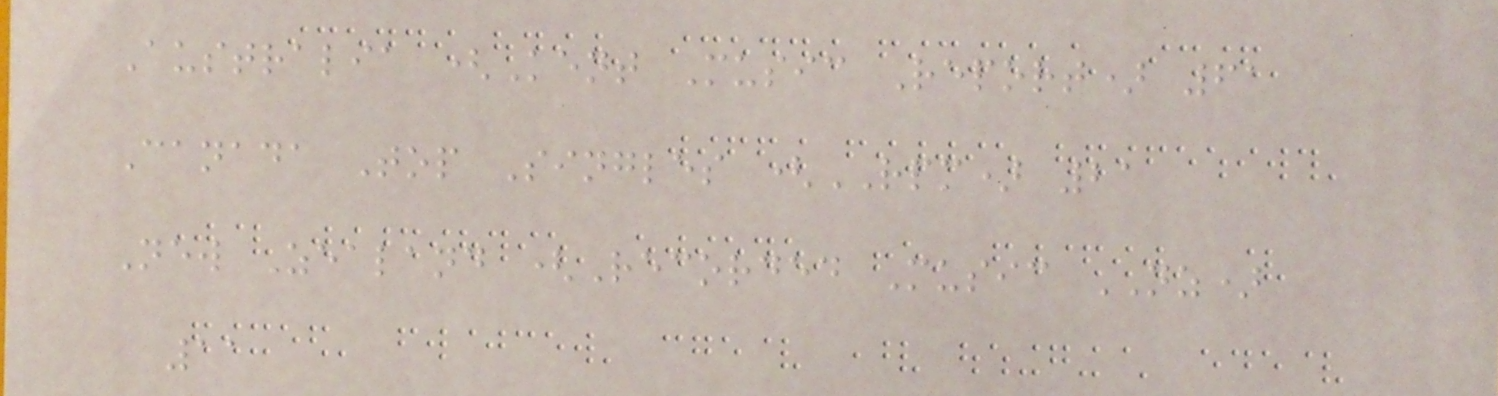Australia (Kent Music Report) 61
Canada Top Singles (RPM) 21
New Zealand (Recorded Music NZ)
11
